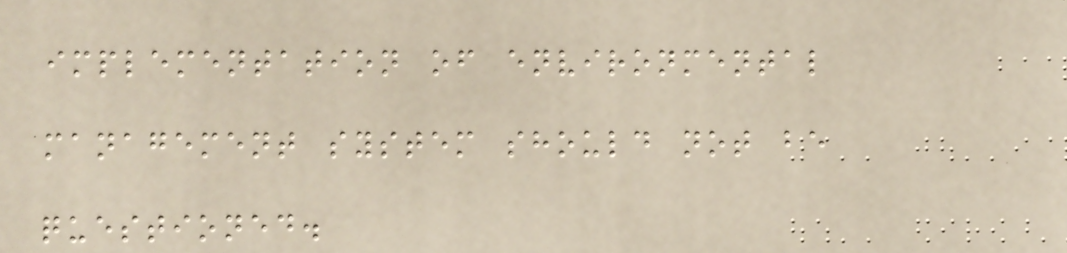implementation of environmental
management system should not be
questioned.
